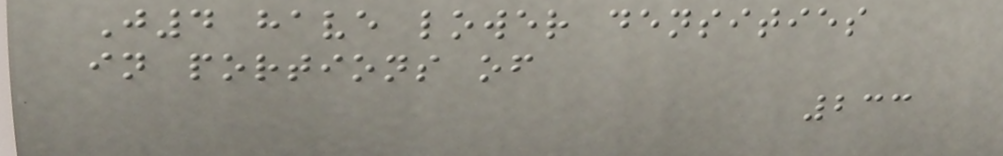J4 have lower densities
in portions of
233
